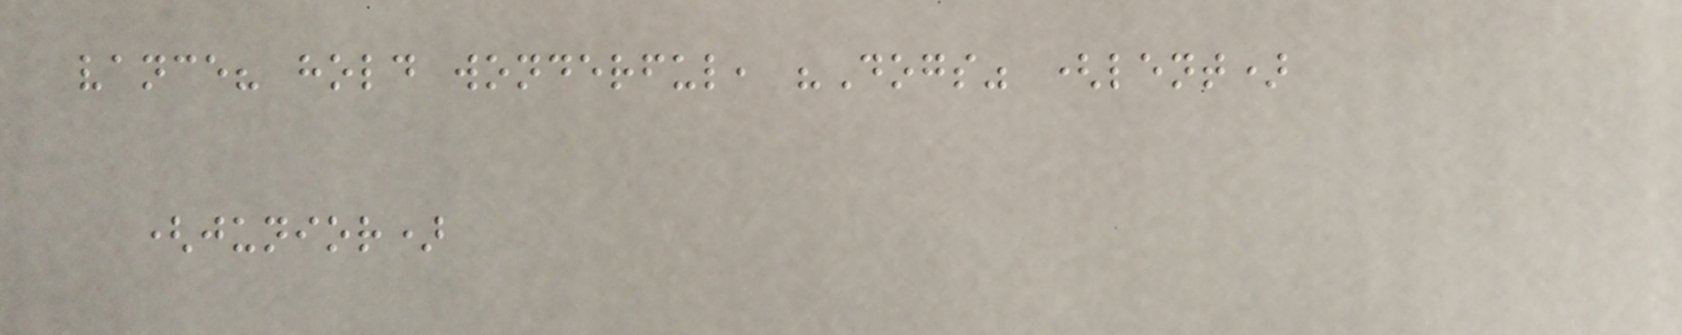vance? hold wonderful, "Dogs" (lent)
(junior)
